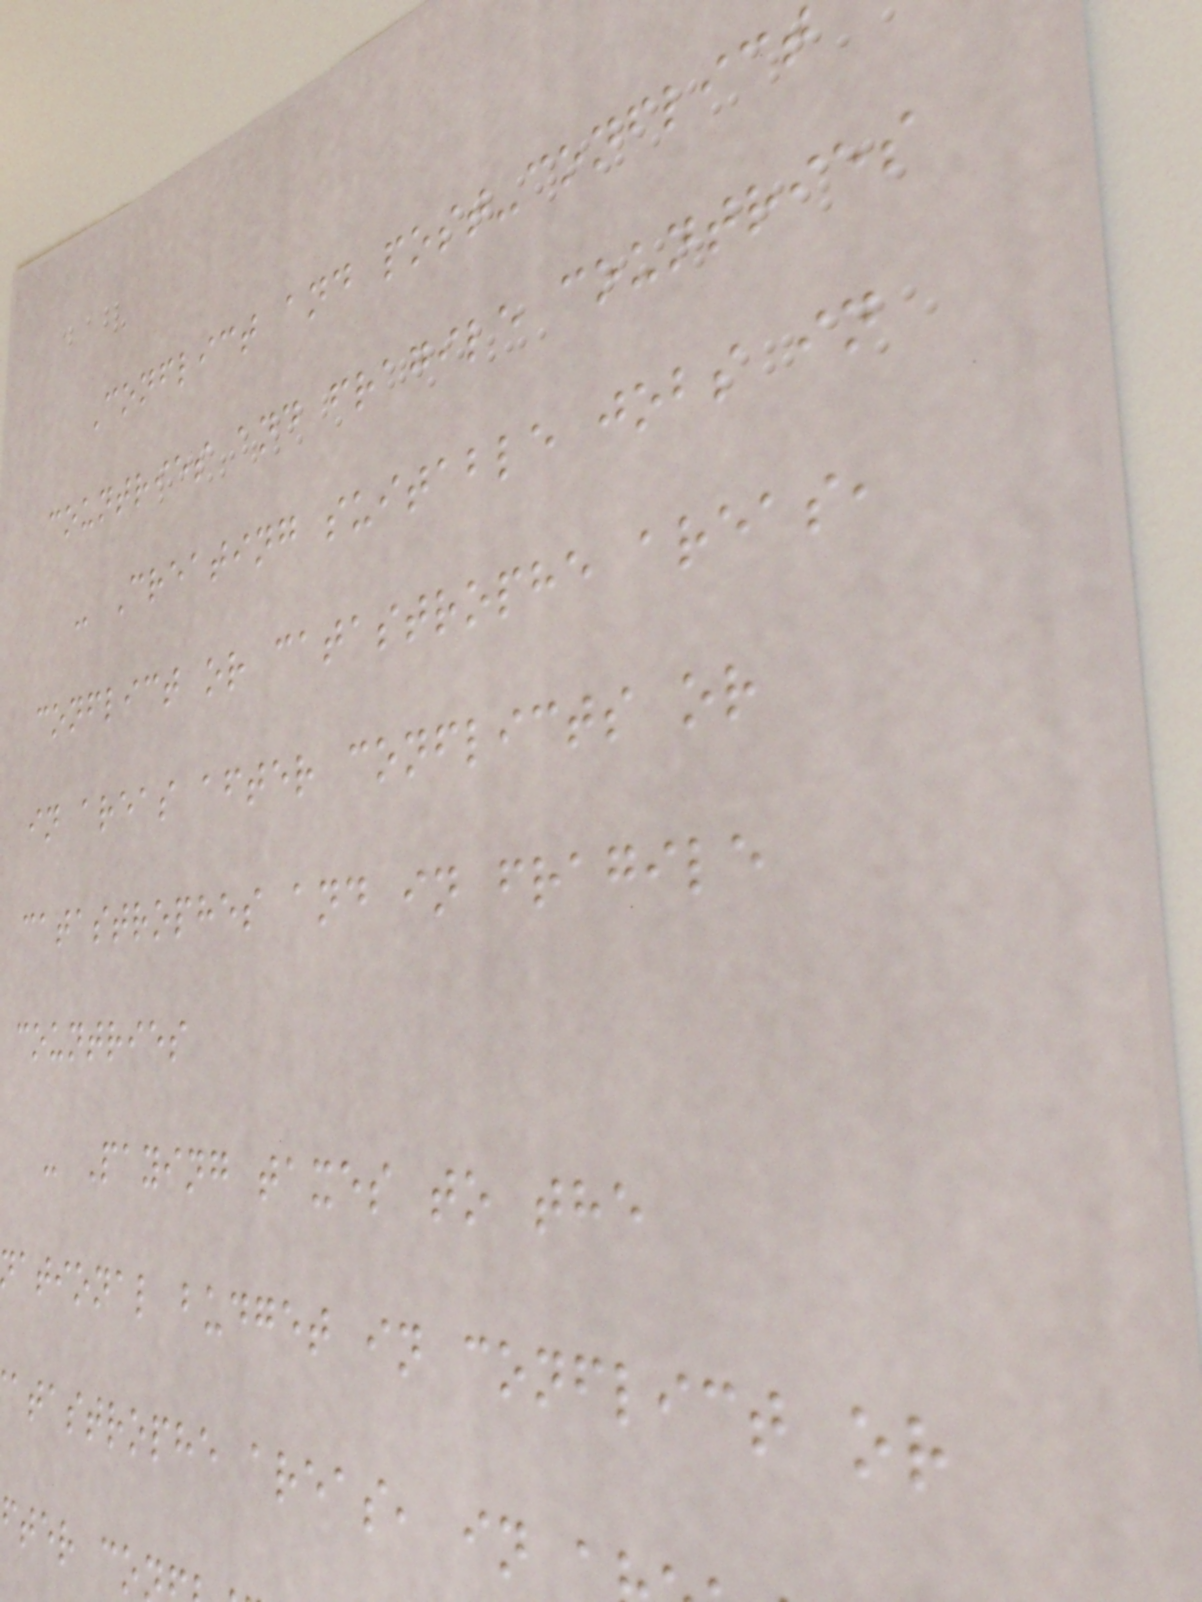Conflict and post-conflict
countries and fragile countries
- Creating suitable jobs in
conflict or catastrophe areas,
in areas after conflicts or
catastrophes and in fragile
countries
- Paying taxes to the
ational budget in conflict or
atastrophe areas, in
